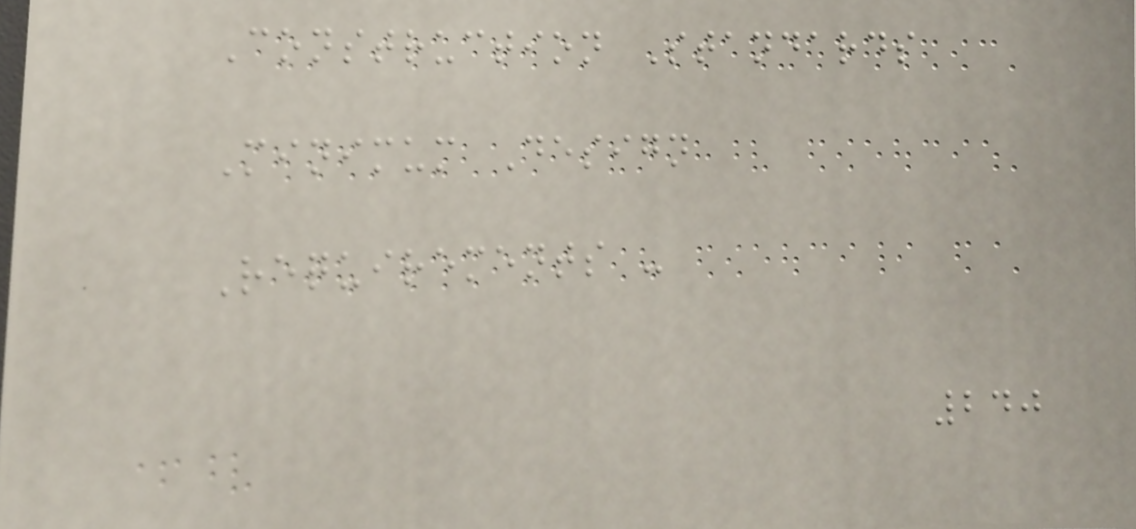Construction Standards
Minimum Design
Requirements -
240
